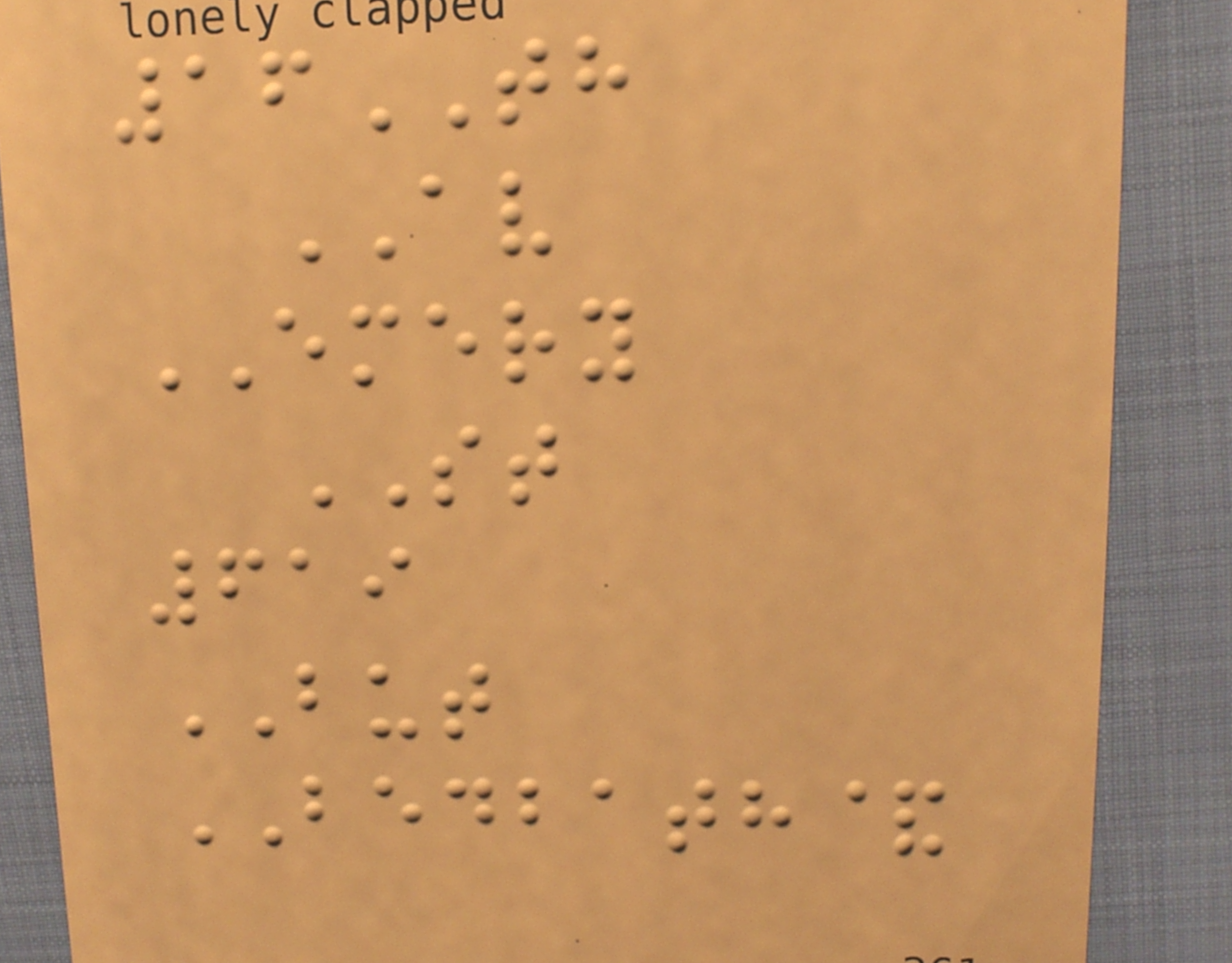16TH
AV
EMERY
ST
619
BUT
BEDBATH&
